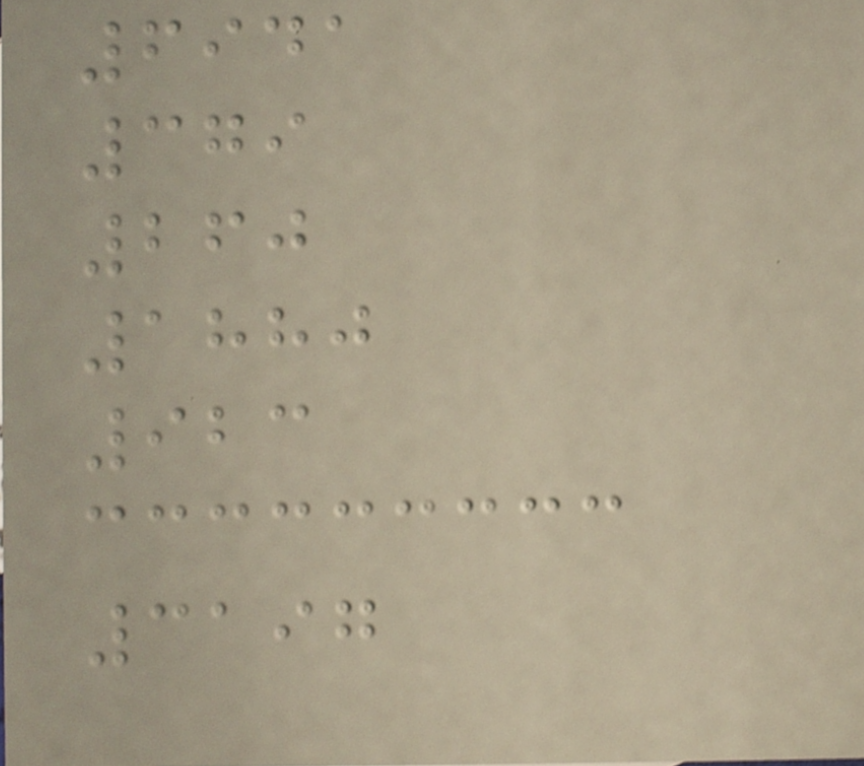6941
379
260
1880
923
3197
